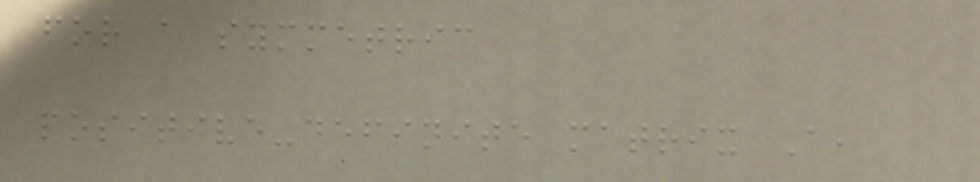for a symmetric
positive-definite matrix A,
